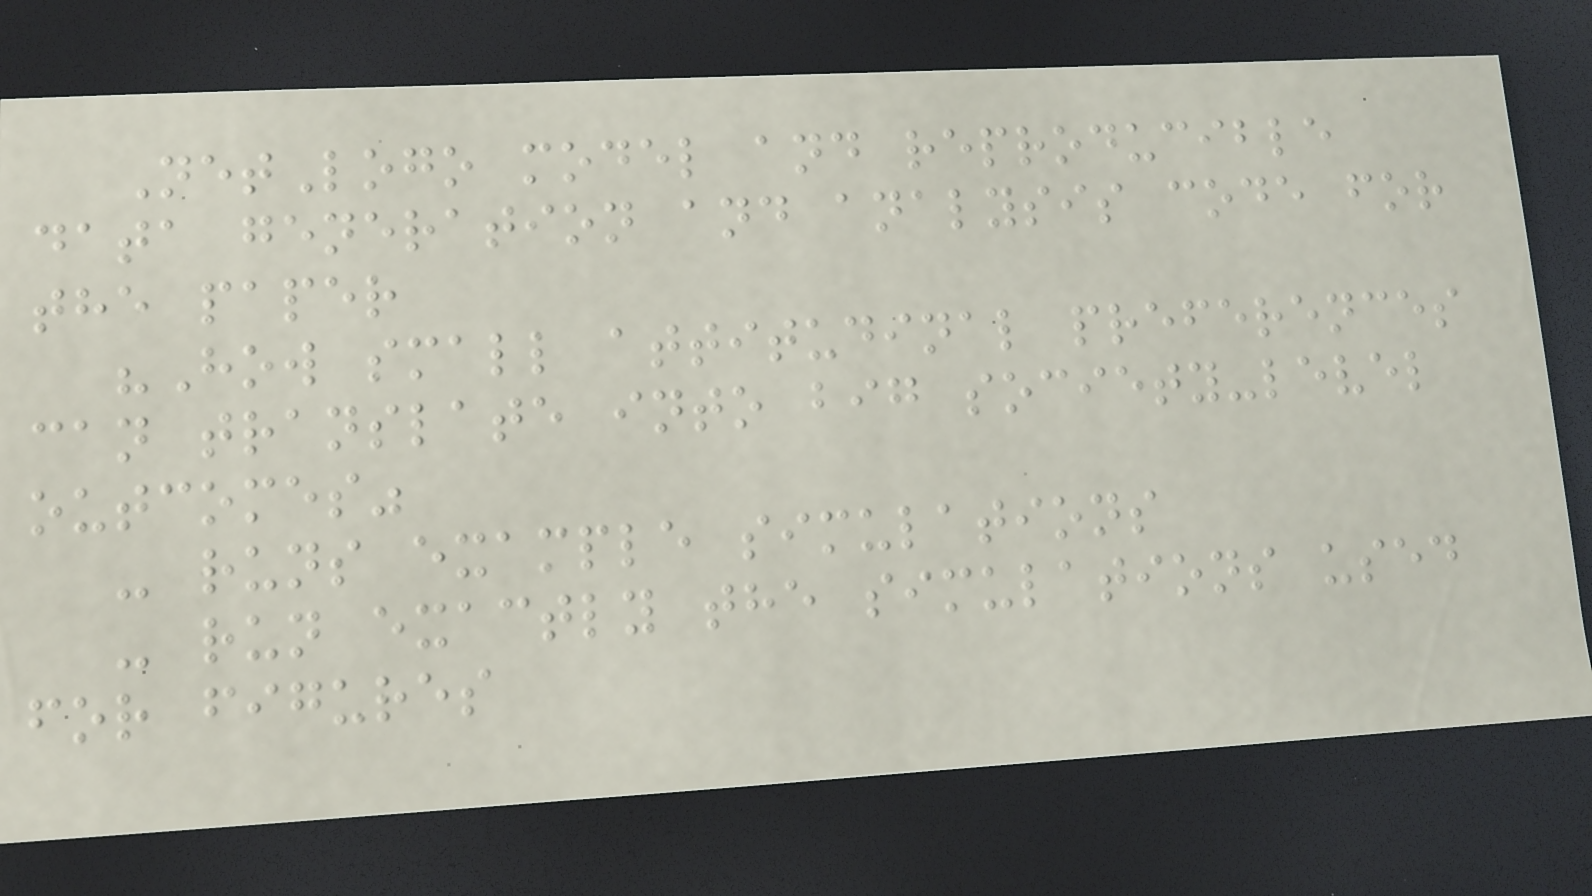NetLogo model and reproducible
data generation and analysis code for
the paper
"How small attitudinal preferences
can translate into big society-level
outcomes"
- runs example simulations
- run exactly the simulations used
for figures
